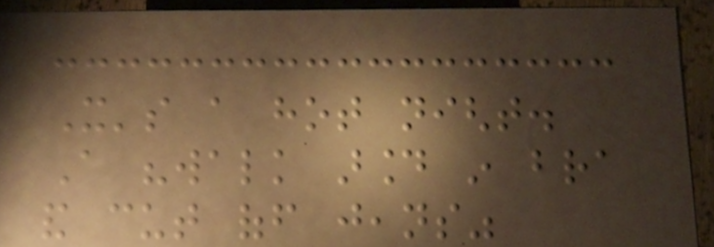It's a hot night.
A "walk around in bra
and cut off jeans"
